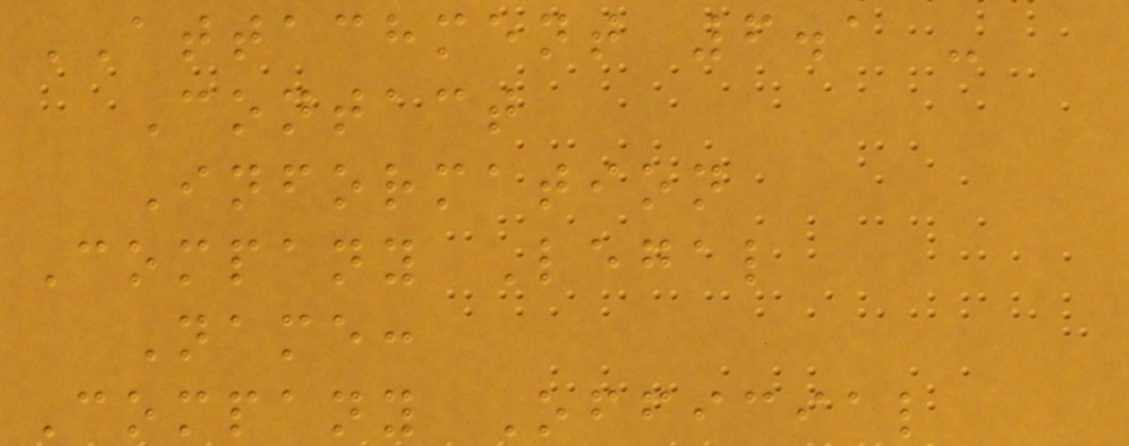ATTACHMENT 6.1 -
Contact
Information
Company Legal
Name:
Company Official
